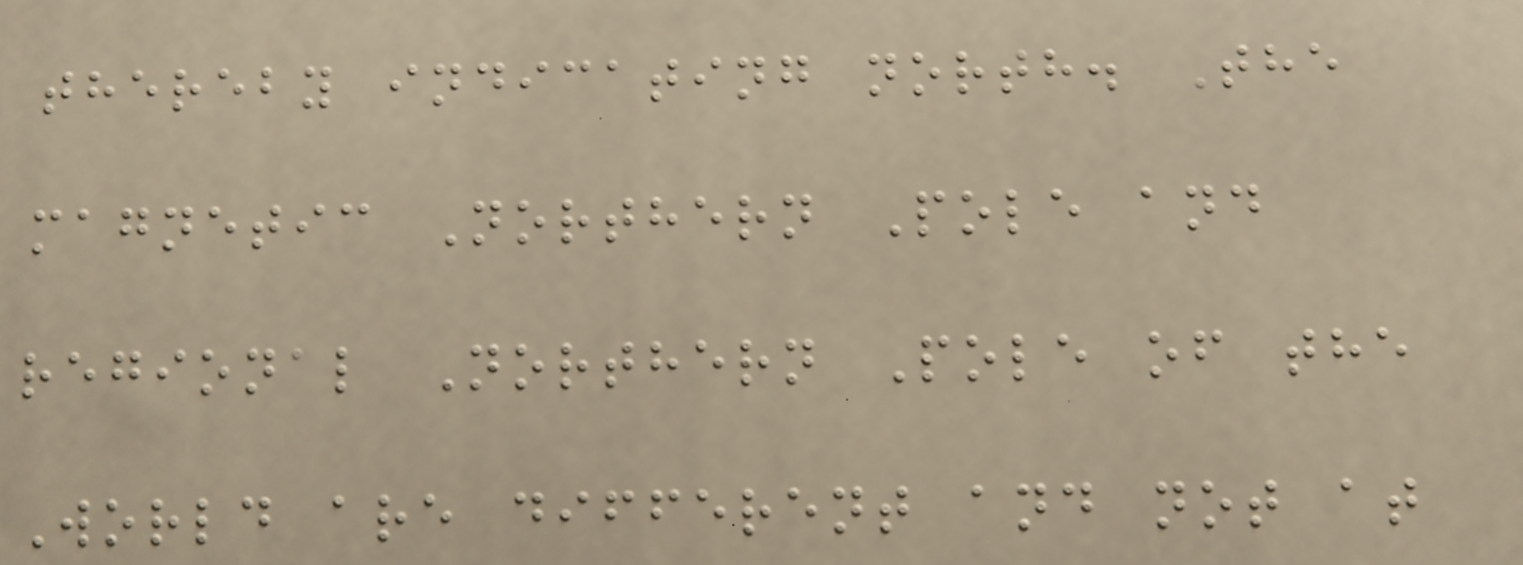thereby indicating north. The
magnetic Northern Pole and
regional Northern Pole of the
World are different and not at
